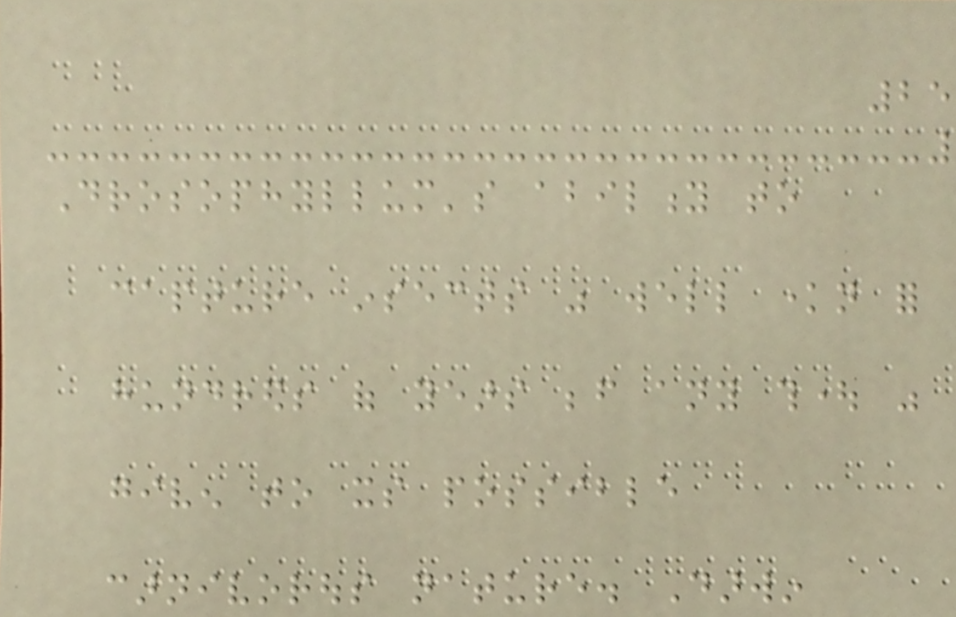25
Drosophyllum's ability to
capture insects was well known for
hundreds of years before any thought was
given to its possible
carnivorous nature. Darwin
